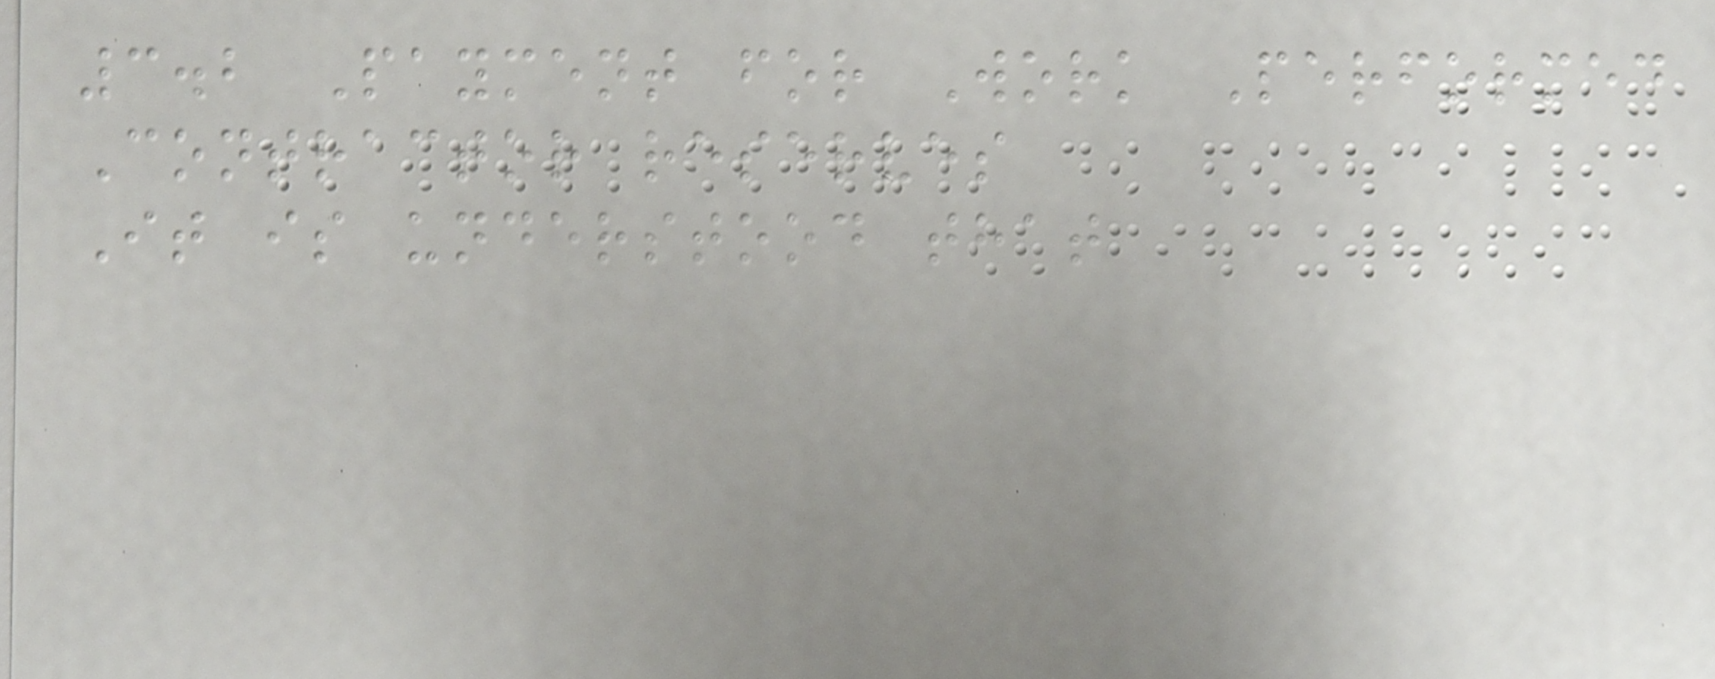3.2 Payment for Work Performed
Contractor reserves
It is understood that
